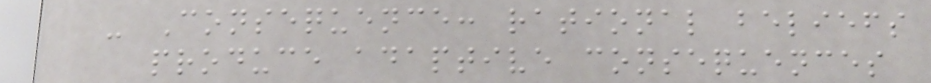- Consequence: rational beliefs
produce adaptive consequences
